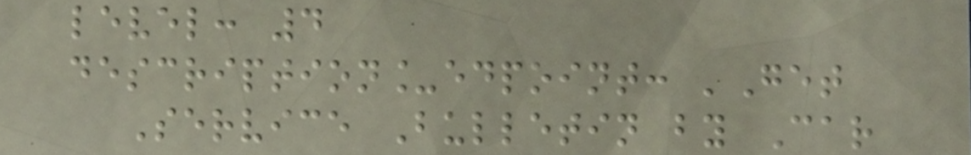level: 4
description_edpoint: 'Get
Service Bulletin by Car
